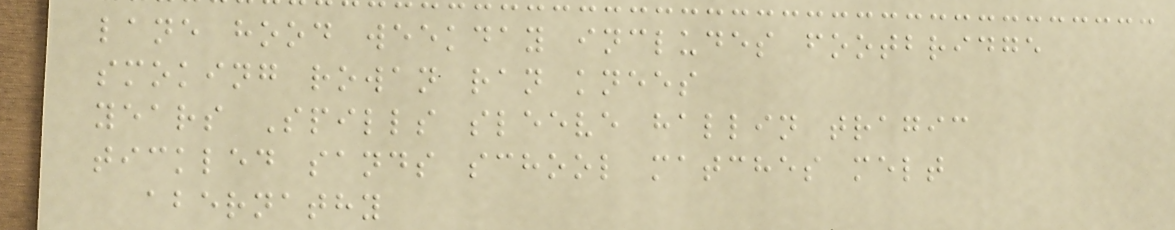lane hood weekday includes footbridge
smoking rowan ran knees
years Spills sleeve hallin tragic
tickled sands school matches melt
abernathy
